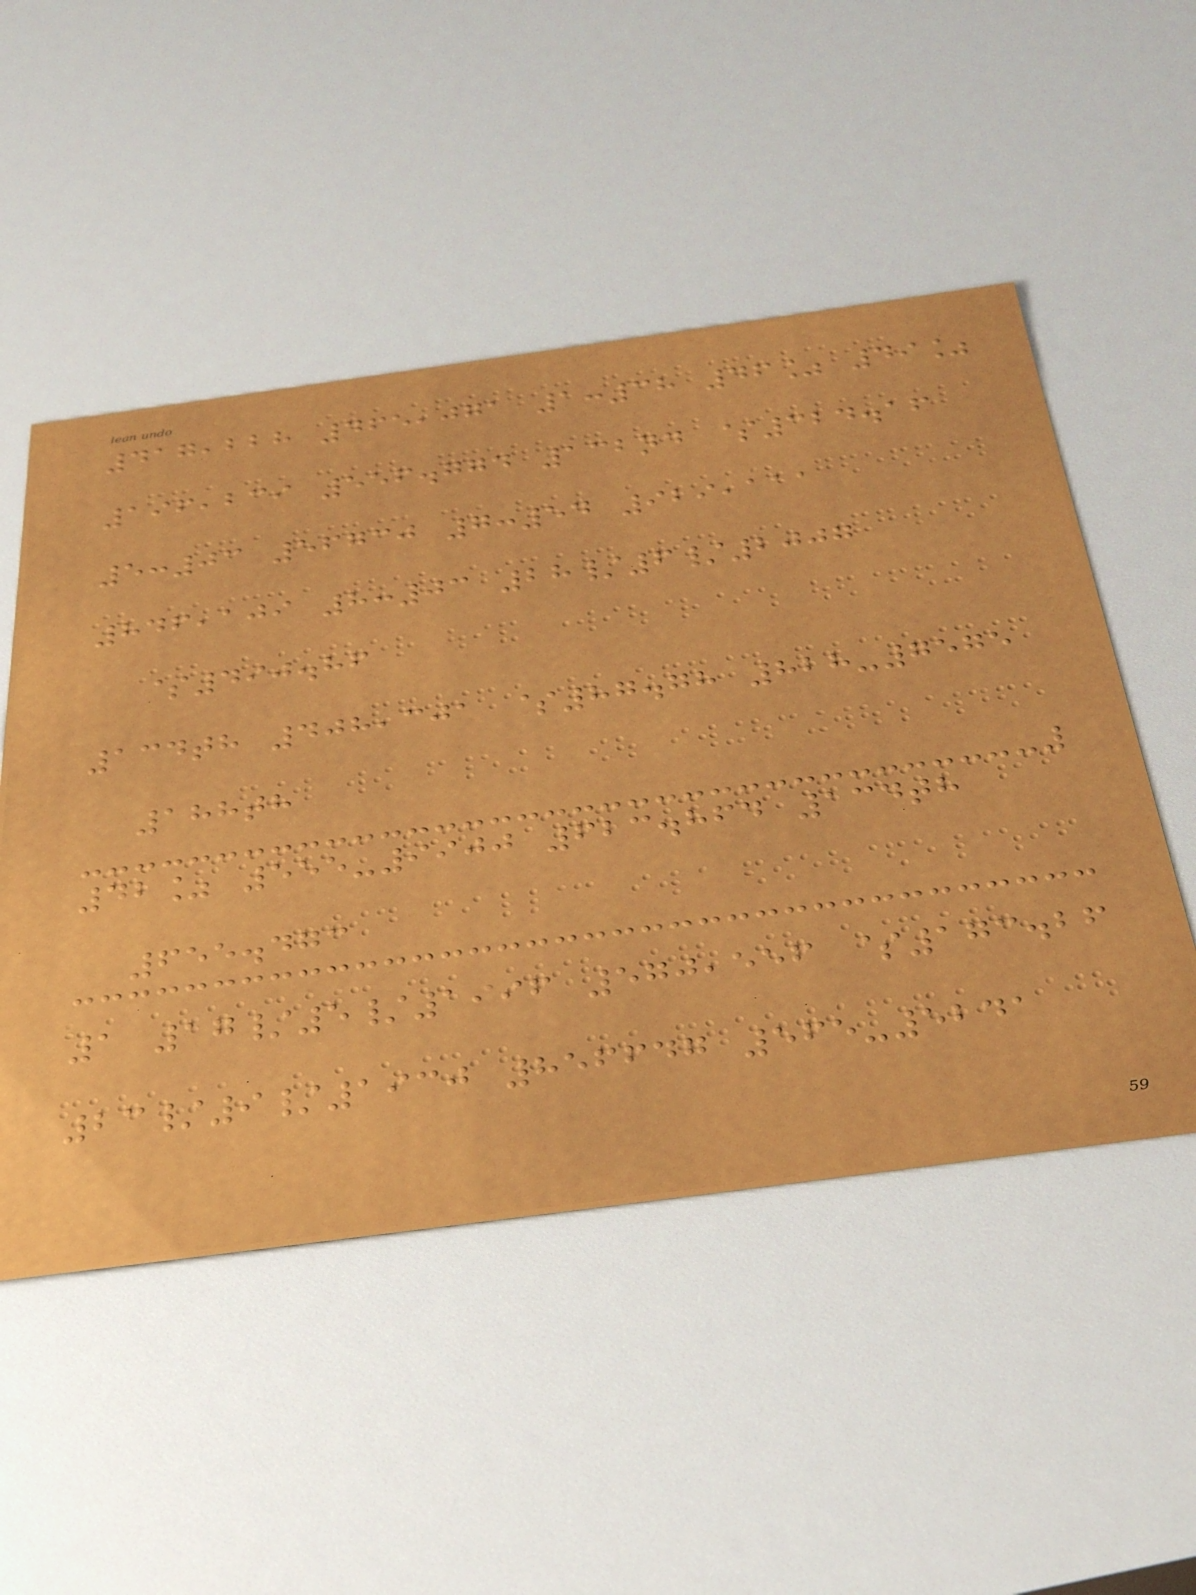417,228 465,071 1:38 46% 49%
196,239 556.774 132nd $324.16
5:03 56730 7:54 929,111
846,109 8:03 28/6/2007
$490.86
134th 408,301 $87.78 828-7575
188th
42% 555-9900 623.864 134th
655.473
1 17/5/1996 570,556 $173.26
23/9/1930 856647 565-5241
